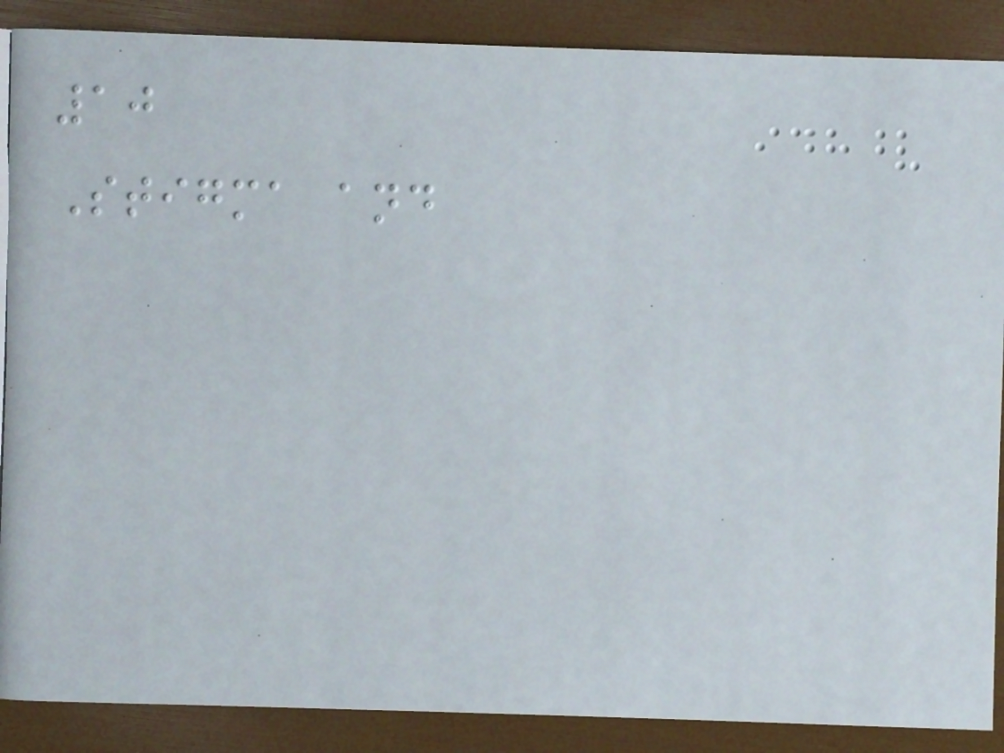10
Stigma and
